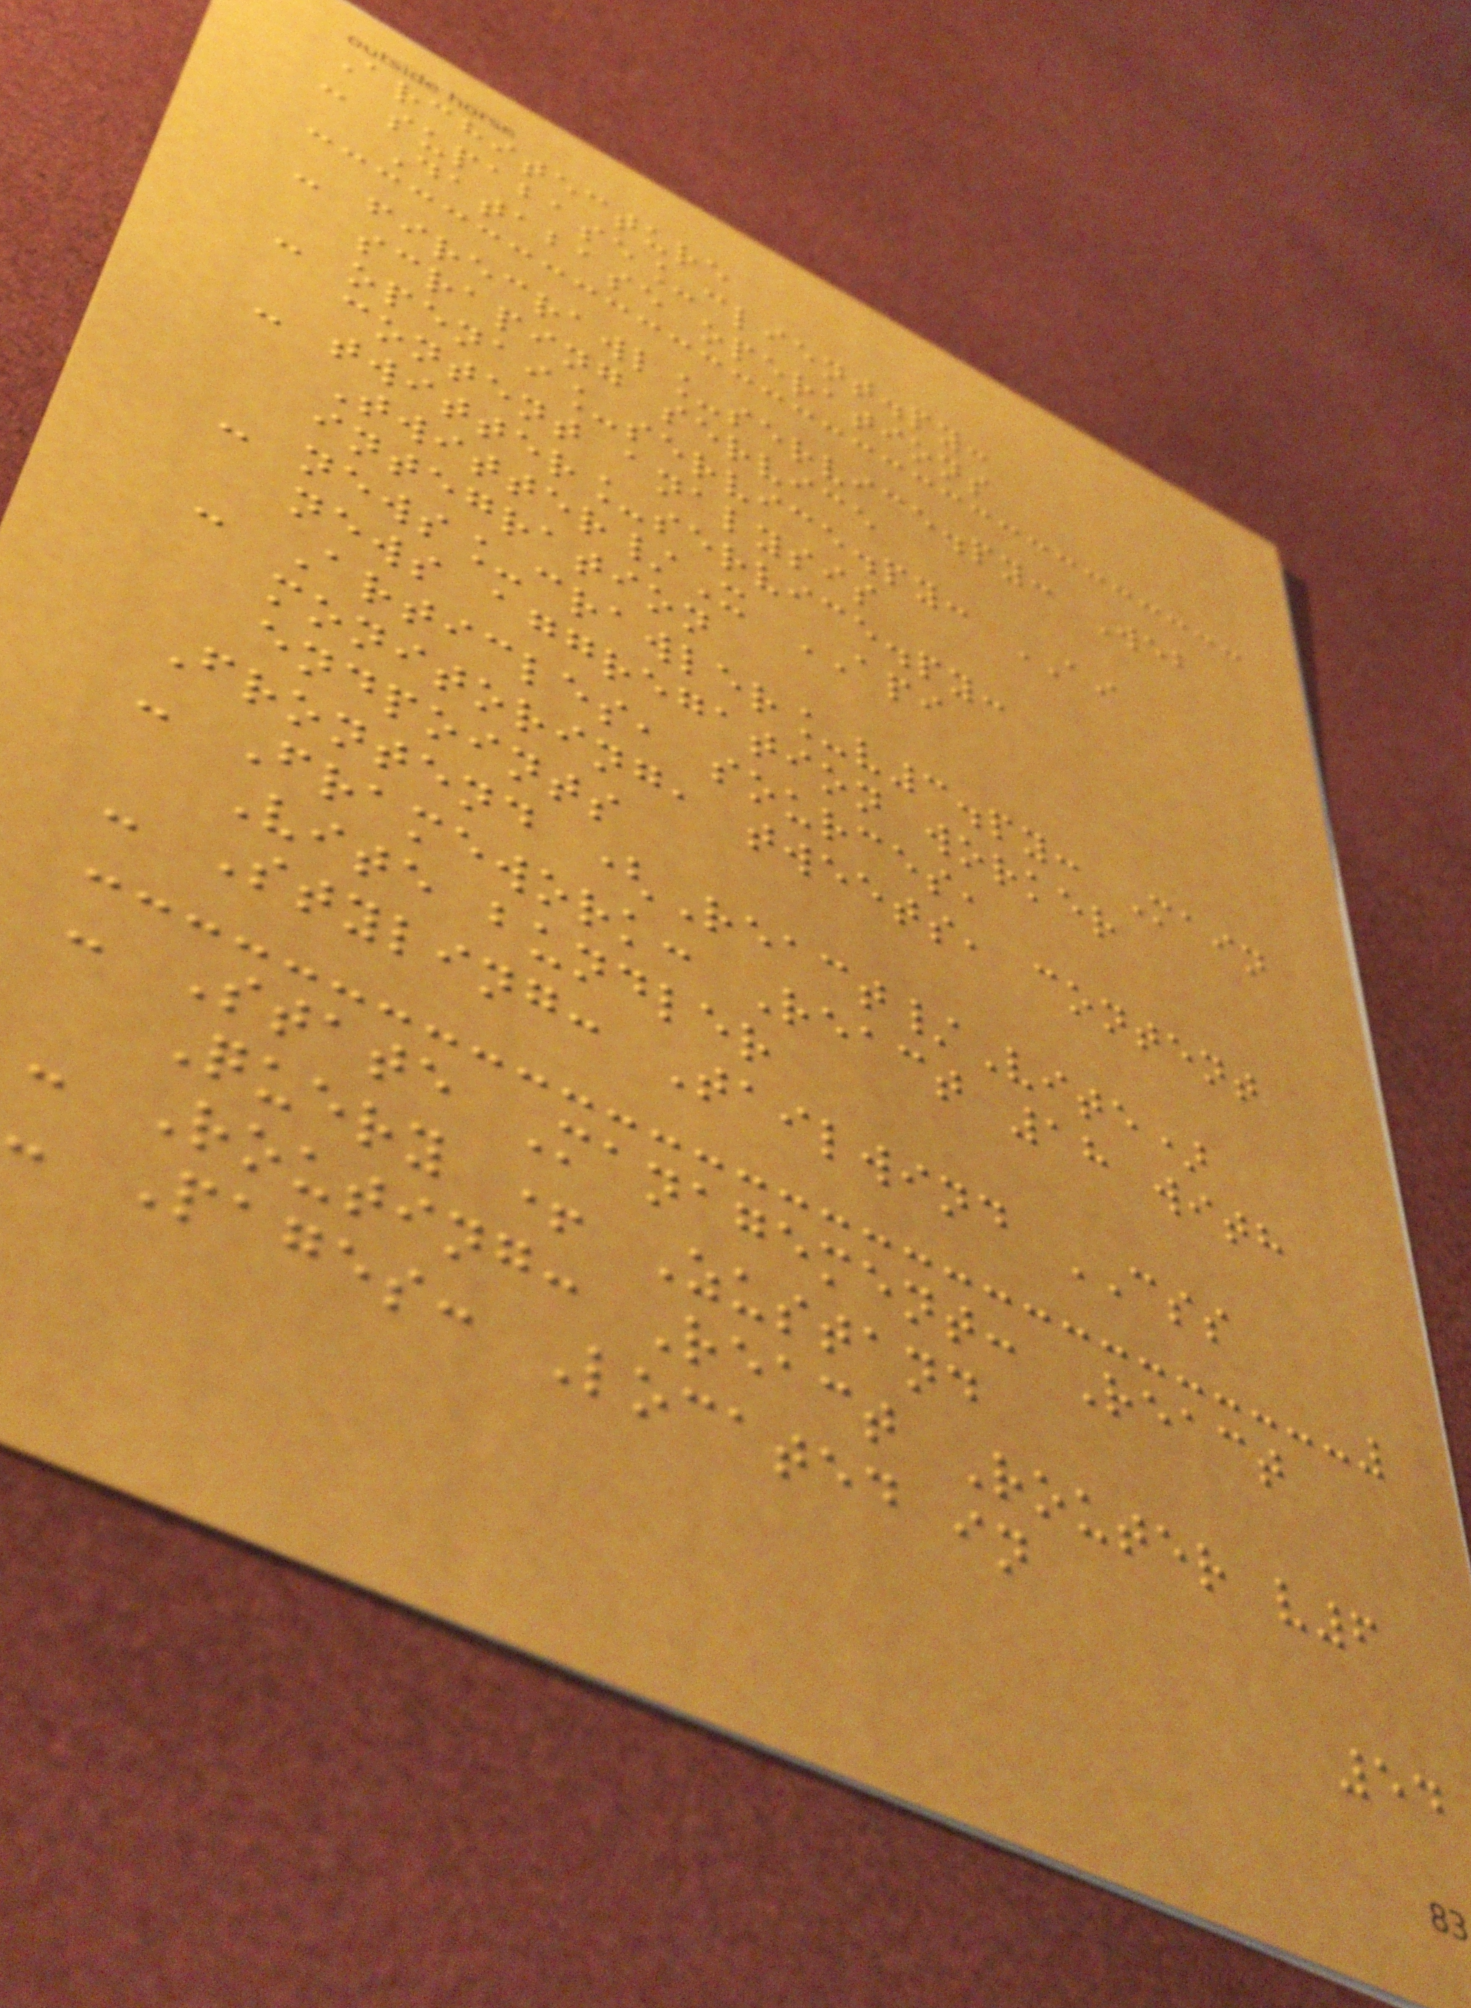Architecture
- supabase_client.py:
Database operations
- firecrawl_service.py: Web
scraping service
- openai_service.py: AI
content analysis
- twitter_service.py:
Twitter/X API
integration
- news_crawler_v3.py: Main
news aggregation worker
- Articles, sources,
monitoring, tweets, content
endpoints
Frontend (React/Vite)
- Framework: React 18 with
Vite bundler
- Styling: Tailwind CSS
- State Management: React
Query + Zustand
- Routing: React Router v6
- Pages: Located in
54
